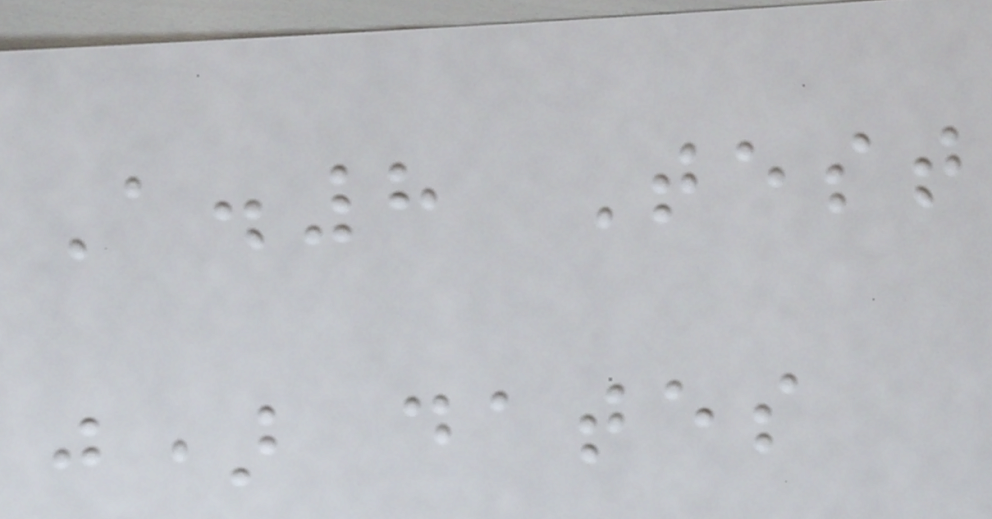A.8 Test
j) dates
